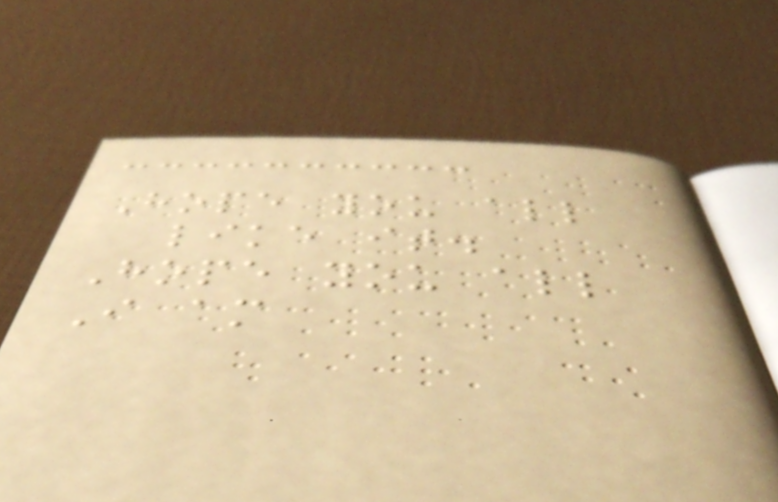Hope you all
like it.
Hope you all
I am
